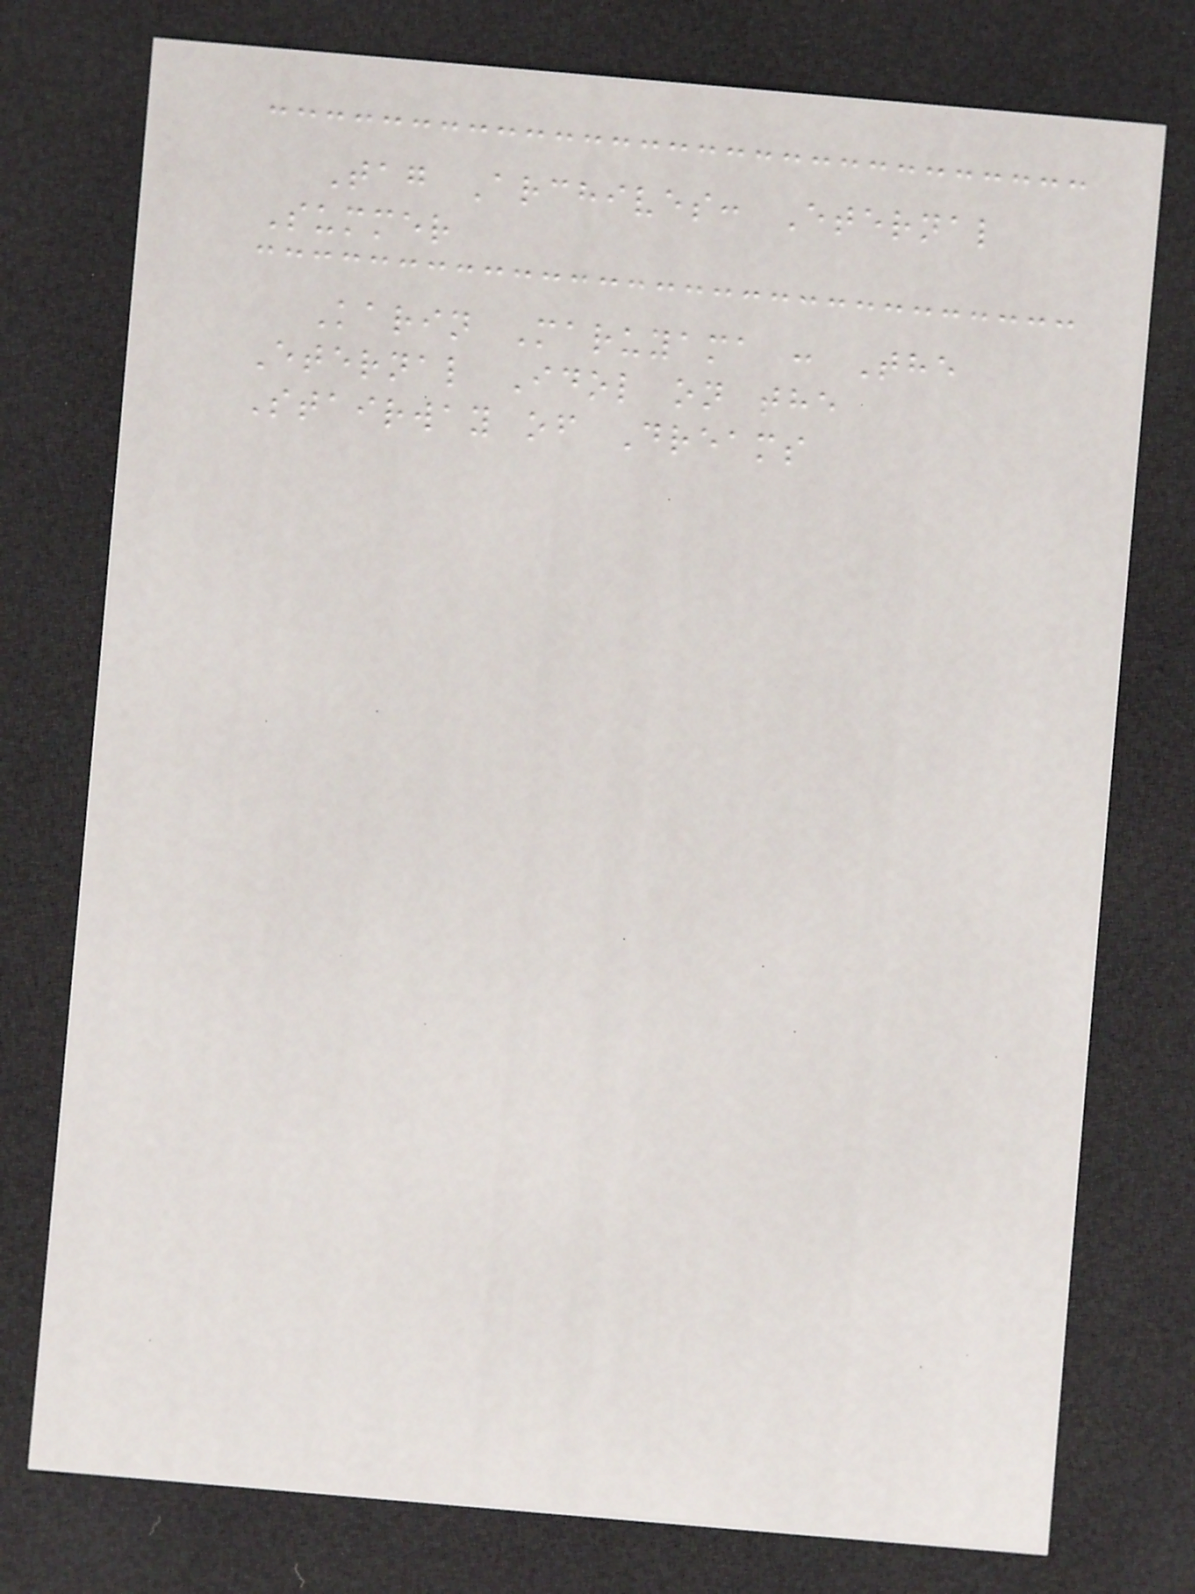Tag Archives: Eternal
Summer
Karin Maruyama : The
Eternal Idol on the
Stairway of Dreams
